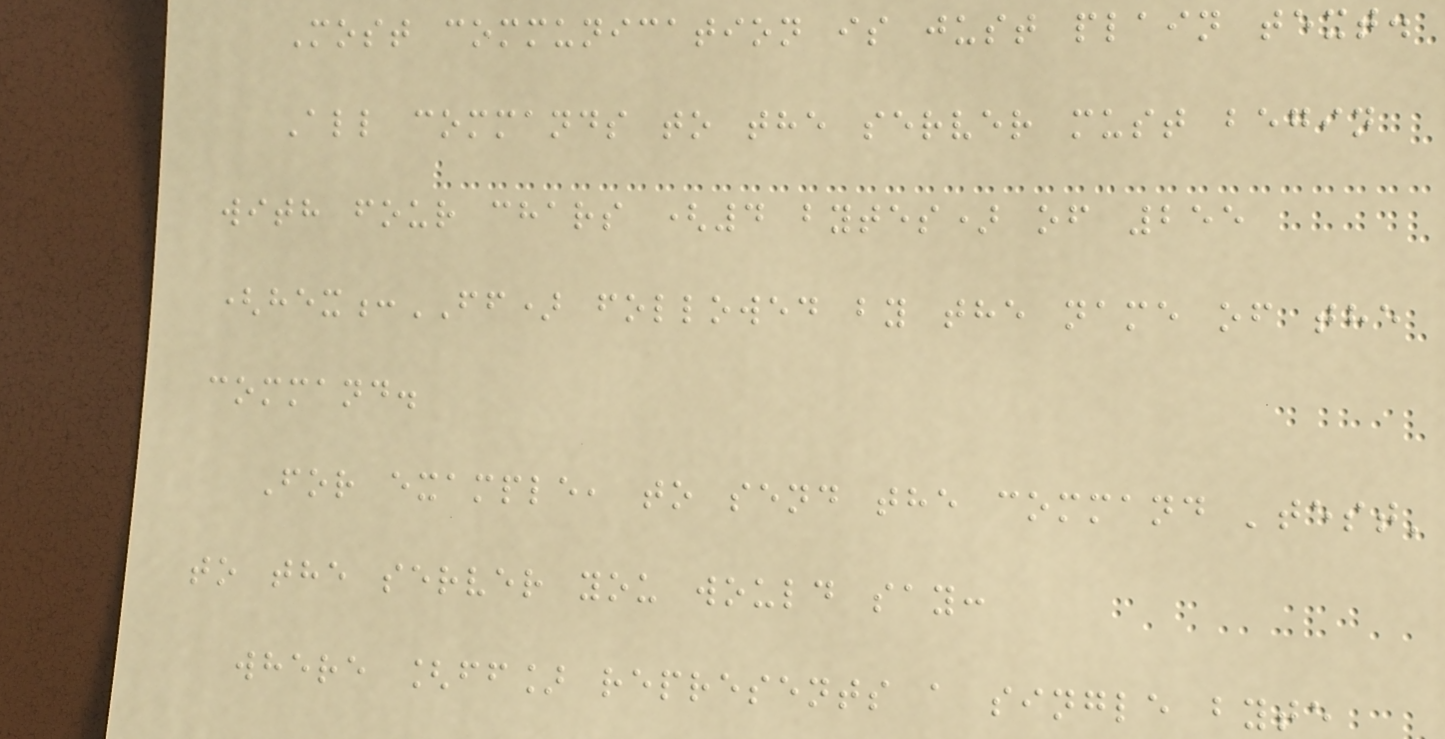Most communication is just plain text.
All commands to the server must begin
with four chars (4 bytes) of 255
(hex:FF) followed by the name of the
command.
For example, to send the command 'test'
to the server you would say:
where [ff] represents a single byte
